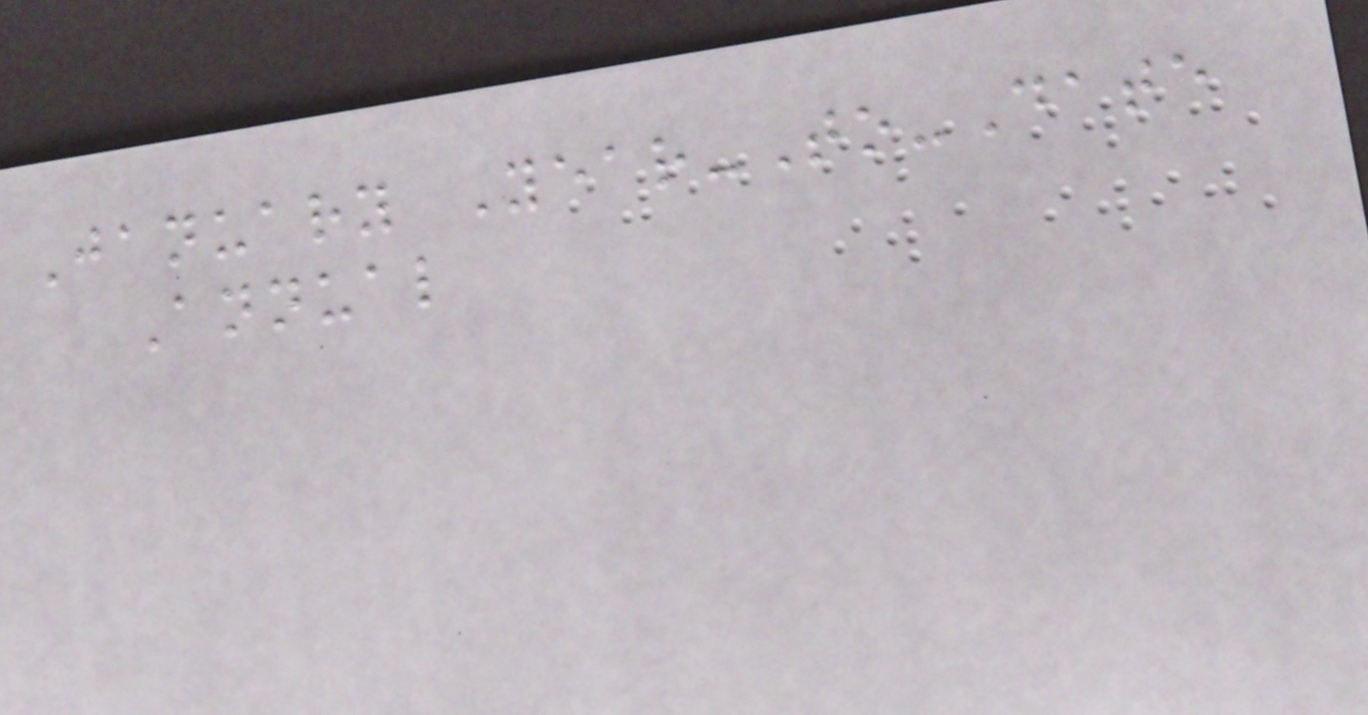January Year-To-Date
Annual
